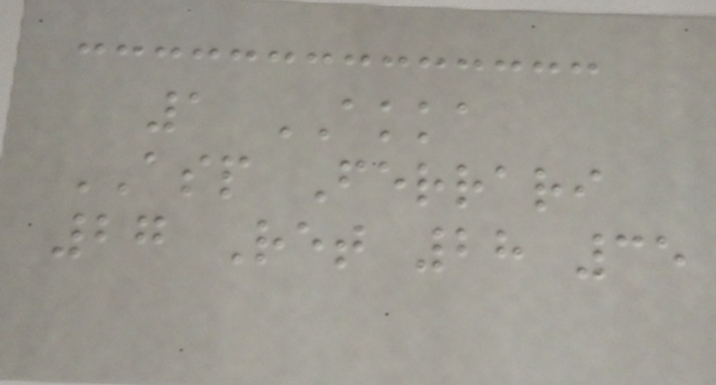1 AKKA
ASP Ferrari
27 Ret 28 35
